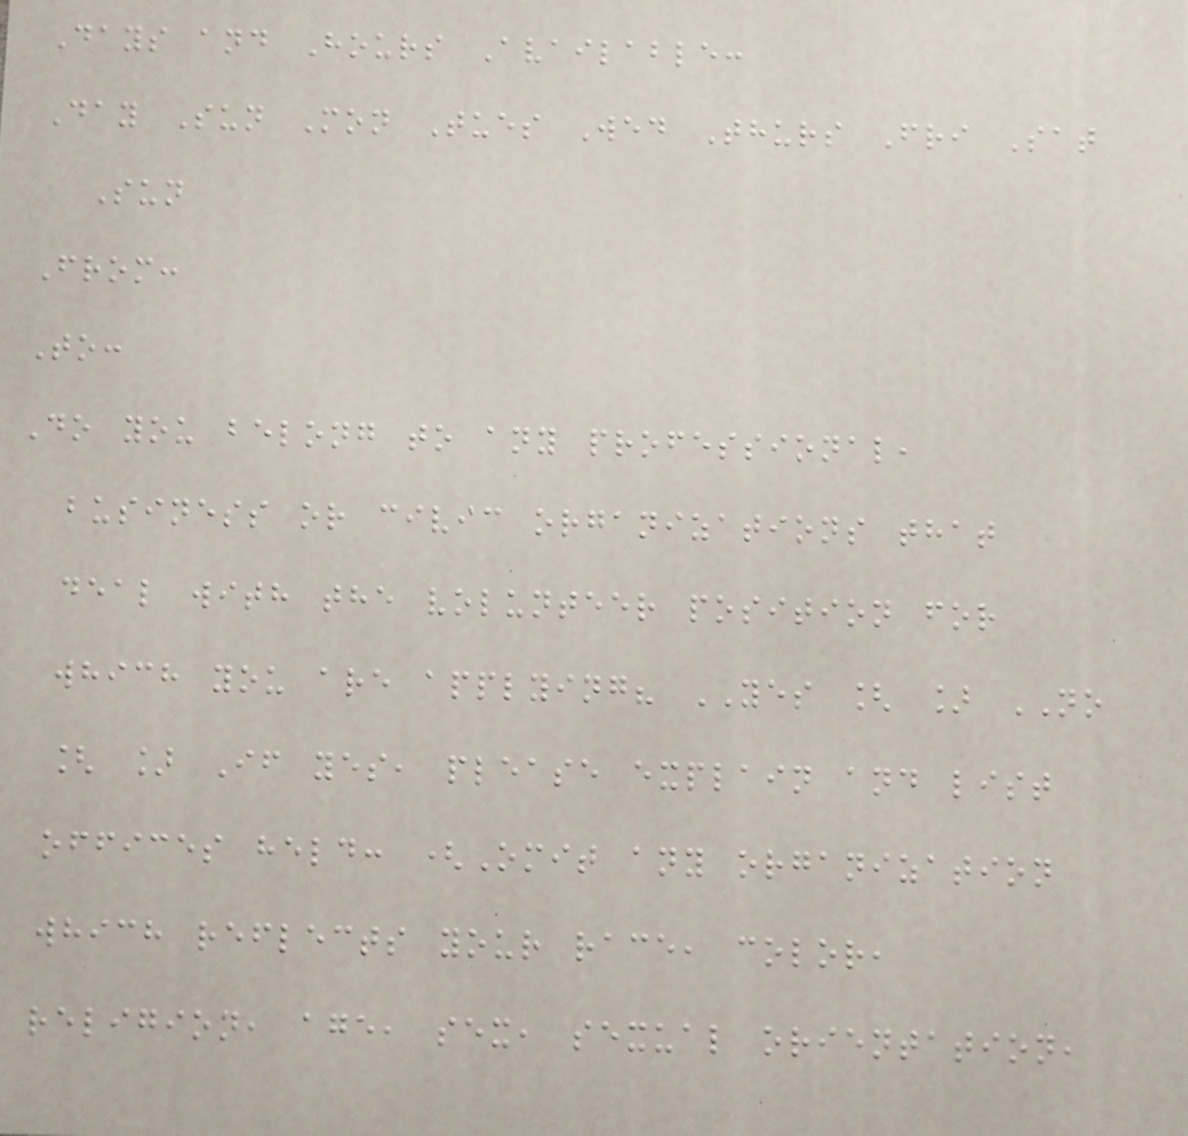Days and Hours Available:
Day Sun Mon Tues Wed Thurs Fri Sat
Sun
From:
To:
Do you belong to any professional,
business or civic organizations that
deal with the volunteer position for
which you are applying? YES [ ] NO
[ ] If yes, please explain and list
offices held: (Omit any organization
which reflects your race, color,
religion, age, sex, sexual orientation,
